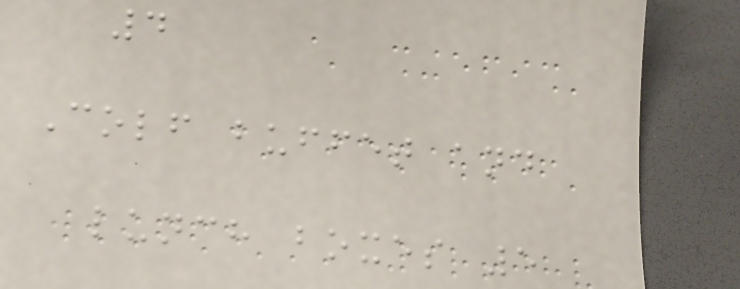4
Colf buffet and
lunch boxes 5
